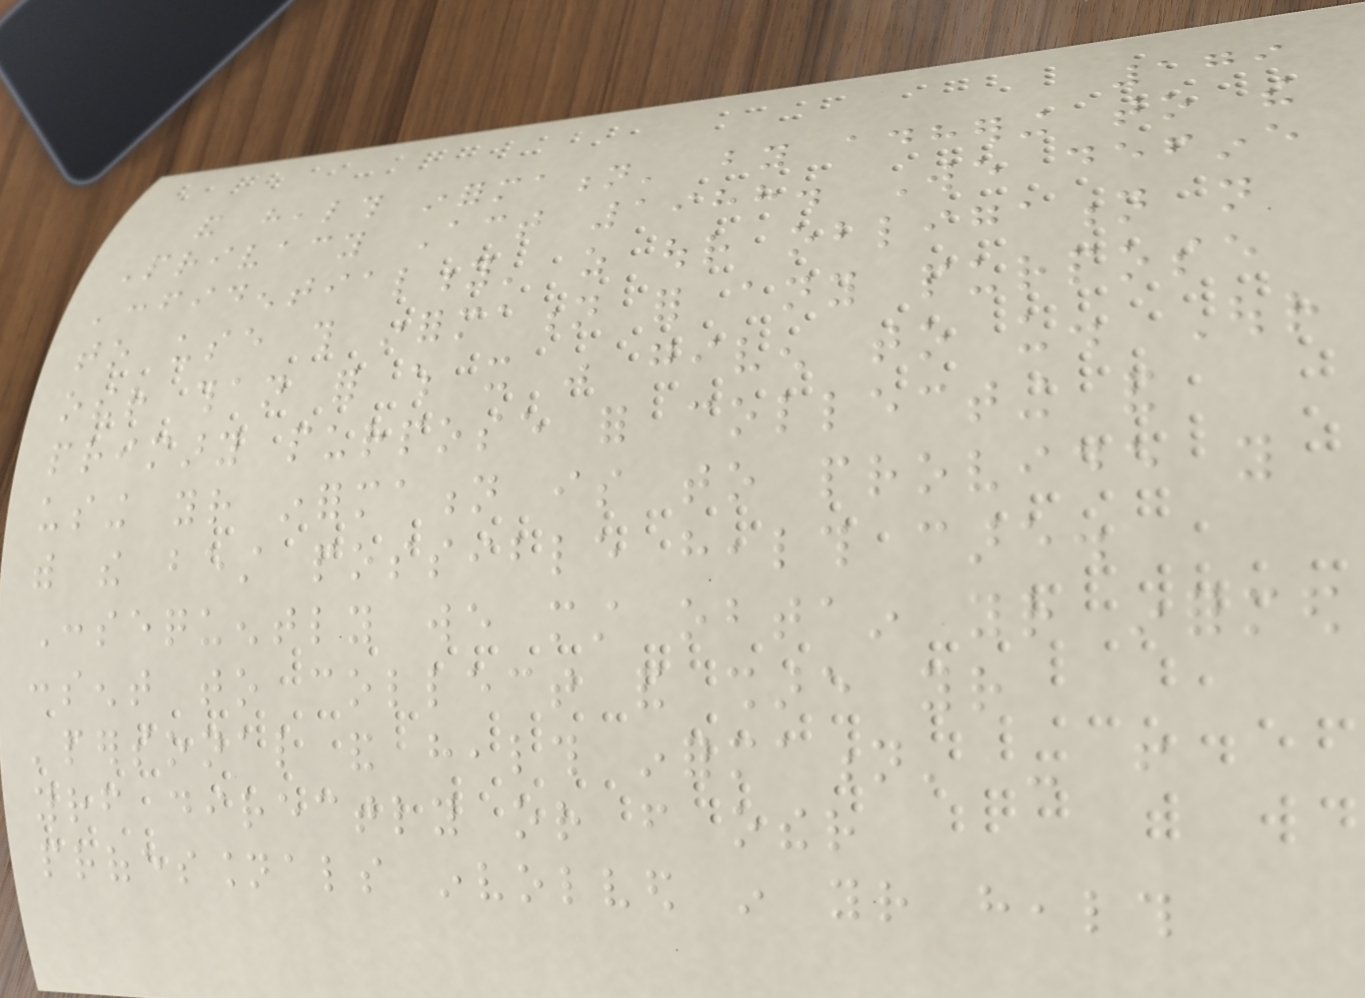179
and health information' by adhering to the
Privacy Act 1988. We define
'confidentiality' as our obligation not
to use this information for any purpose
other than for which it was given to us. Our
primary purpose for collecting and
using your information is to provide you
with the best possible health care.
Consequently we must obtain your informed
consent to collect and share your
'personal and health information' - from
yourself directly or from other
professionals involved in your health
